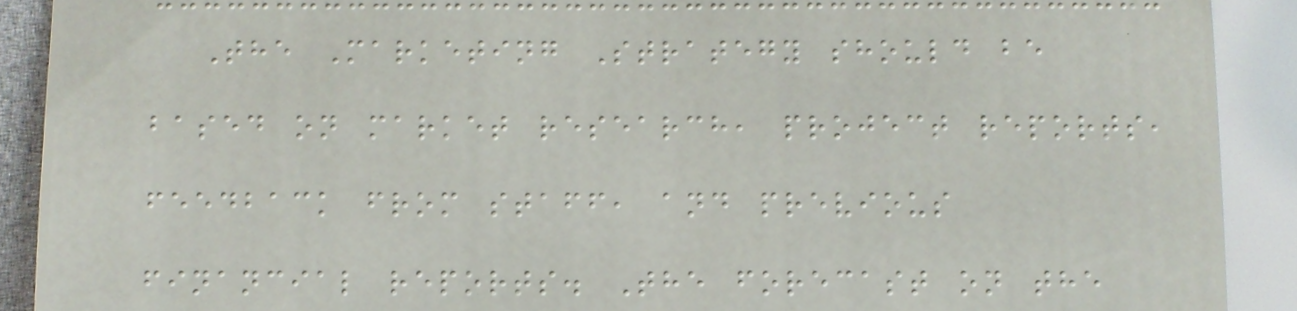The Marketing Strategy should be
based on market research, project reports,
feedback from staff, and previous
financial reports. The forecast on the
